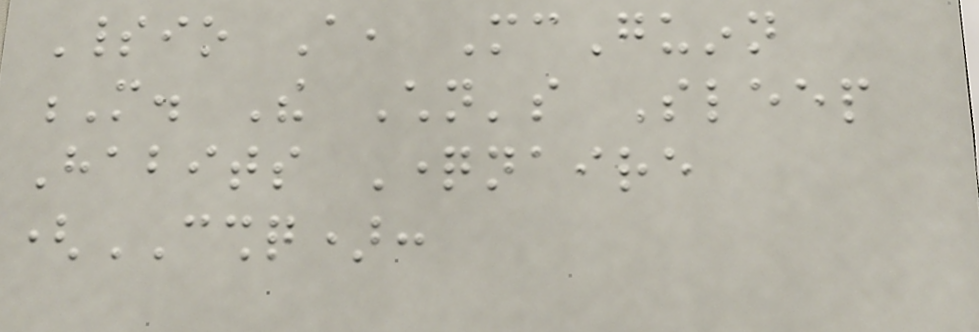Spiritio A, McGuinn
M. The Children's Sleep
Habits Questionnaire
(CSHQ):
